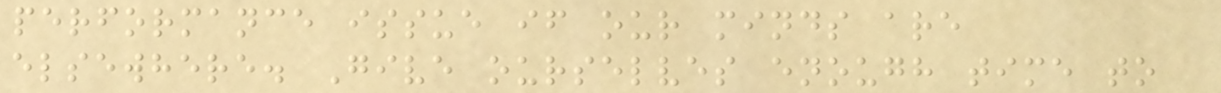performance issue if our minds are
elsewhere. Give ourselves enough time to
